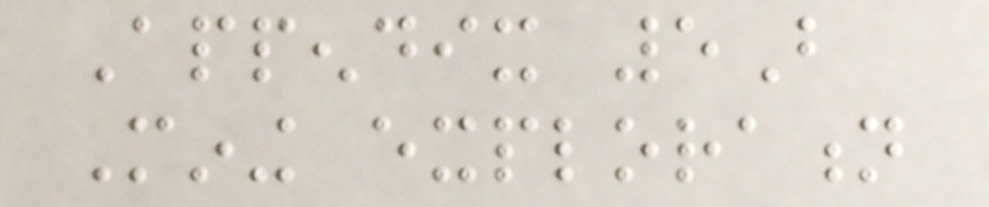Appendix 5B
Mining exploration
